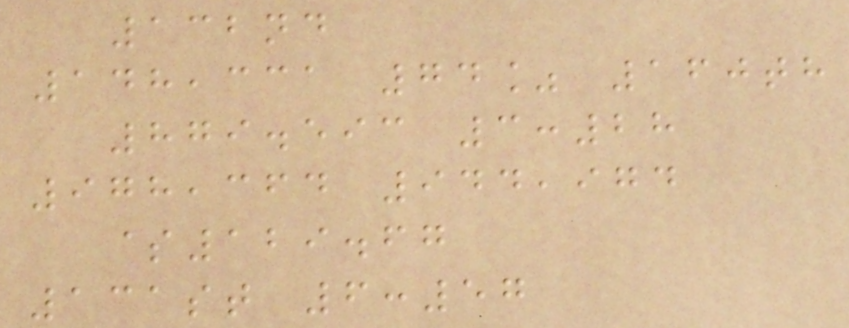132nd
148,331 74% 160th
879.593 3:28
978,364 944,974
$129.67
131st 6:57
